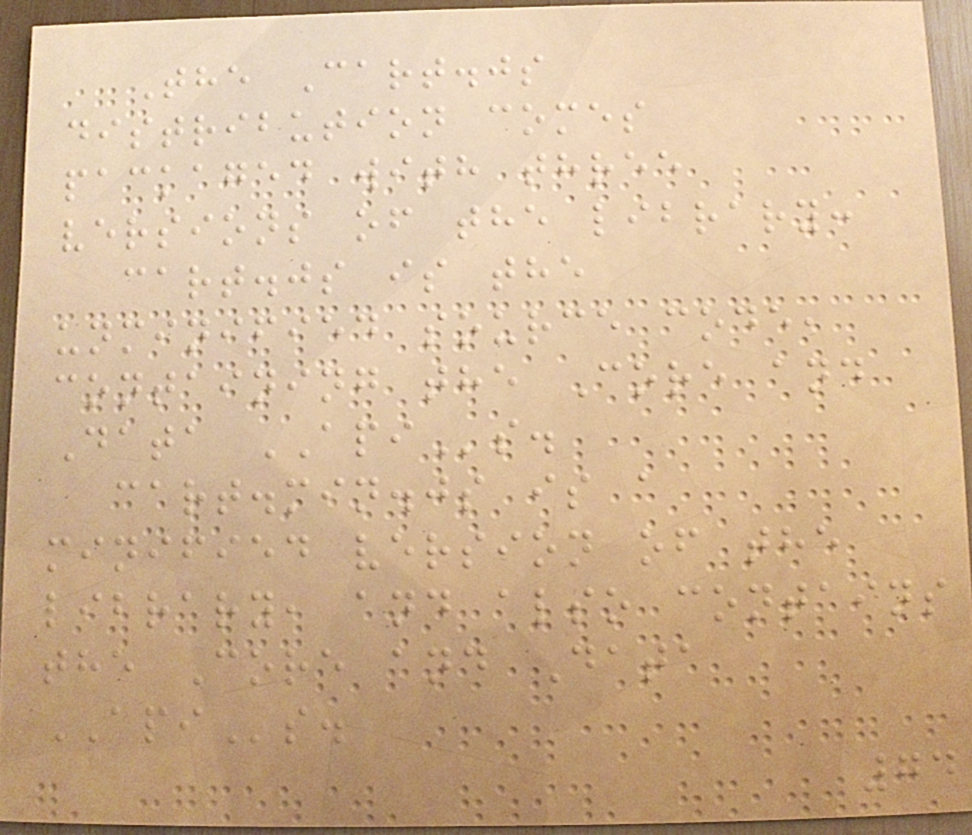The Cart.js
distribution comes
packaged with three
versions of the library:
cart.js is the
unminified source code,
containing the Core and
Data APIs.
cart.min.js is a
minified version of the
library, and also contains
the Core and Data
APIs.
74
